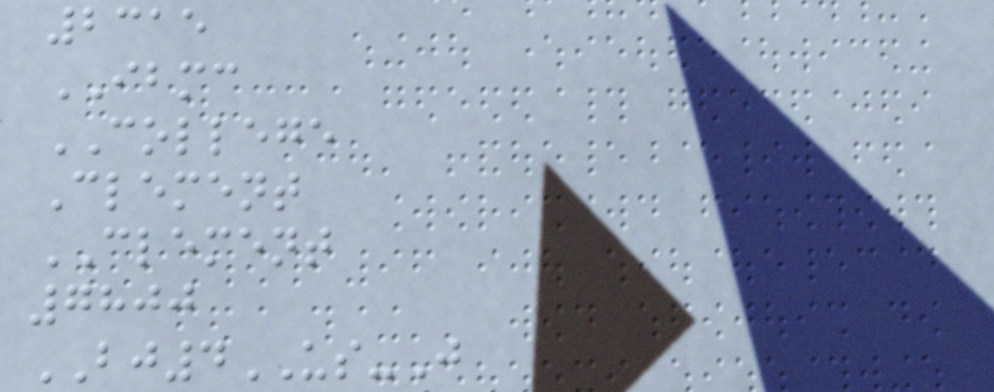2315
IBMC
COLLEGE
Clement
CLEMENT
7800
BJ4US-J
